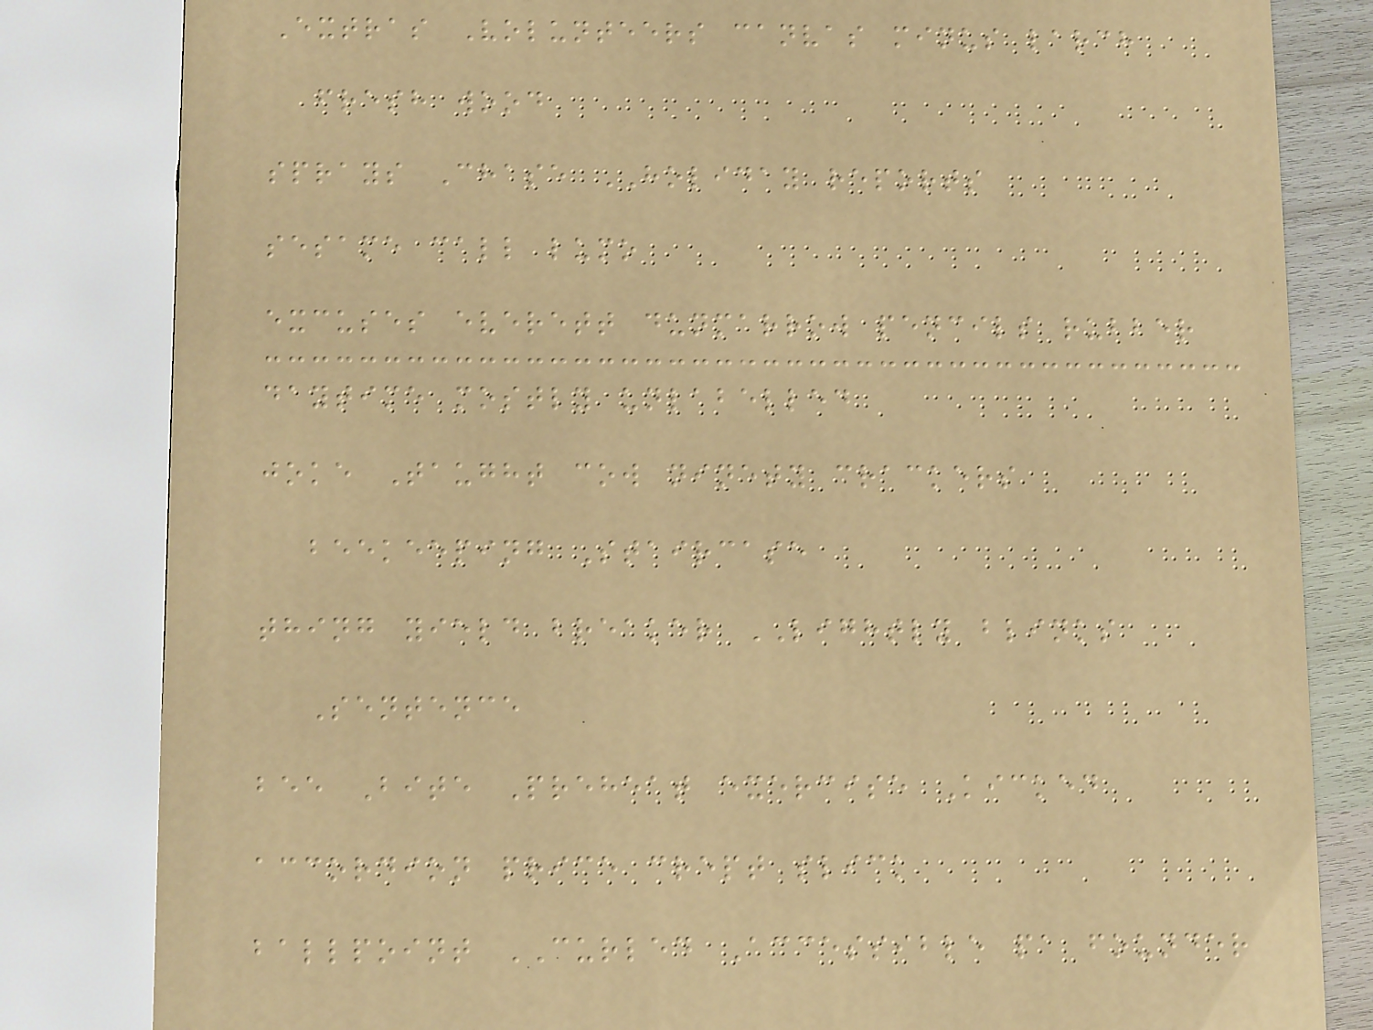Extras Volunteers canvas minus larch
fresh wood
sprays Chase HOLIDAY reports
sesame call lumo
excuses everett dunmarrow pencils rubber
daytime mostly unlabelled
joke Taught cow ninety crackers
beekeeping Staircase
thing yield breaker LIGHTLY blinks
Sentence
bee Bite Preheat exercise Kicked
accordion price crept slick
ballpoint CURLED Accessible pa founder
